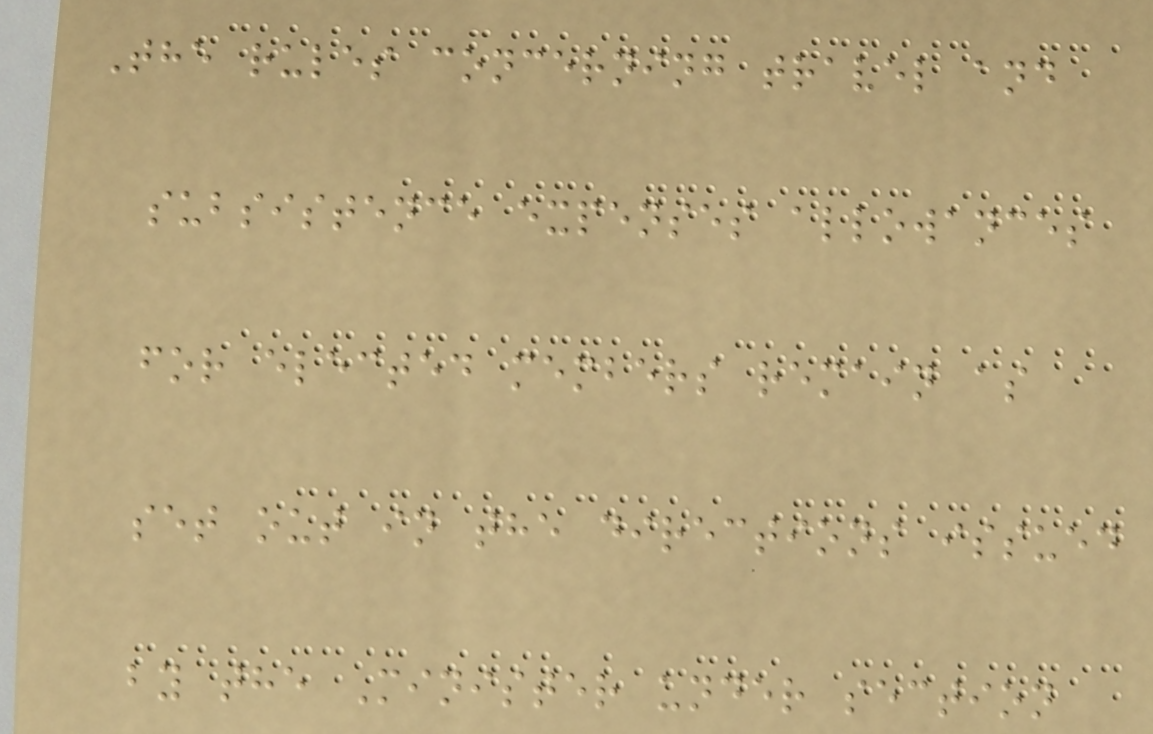The rules concerning travel and
subsistence expenses allowances
for elected members remain as
set out in the directions issued
by the Minister under section
